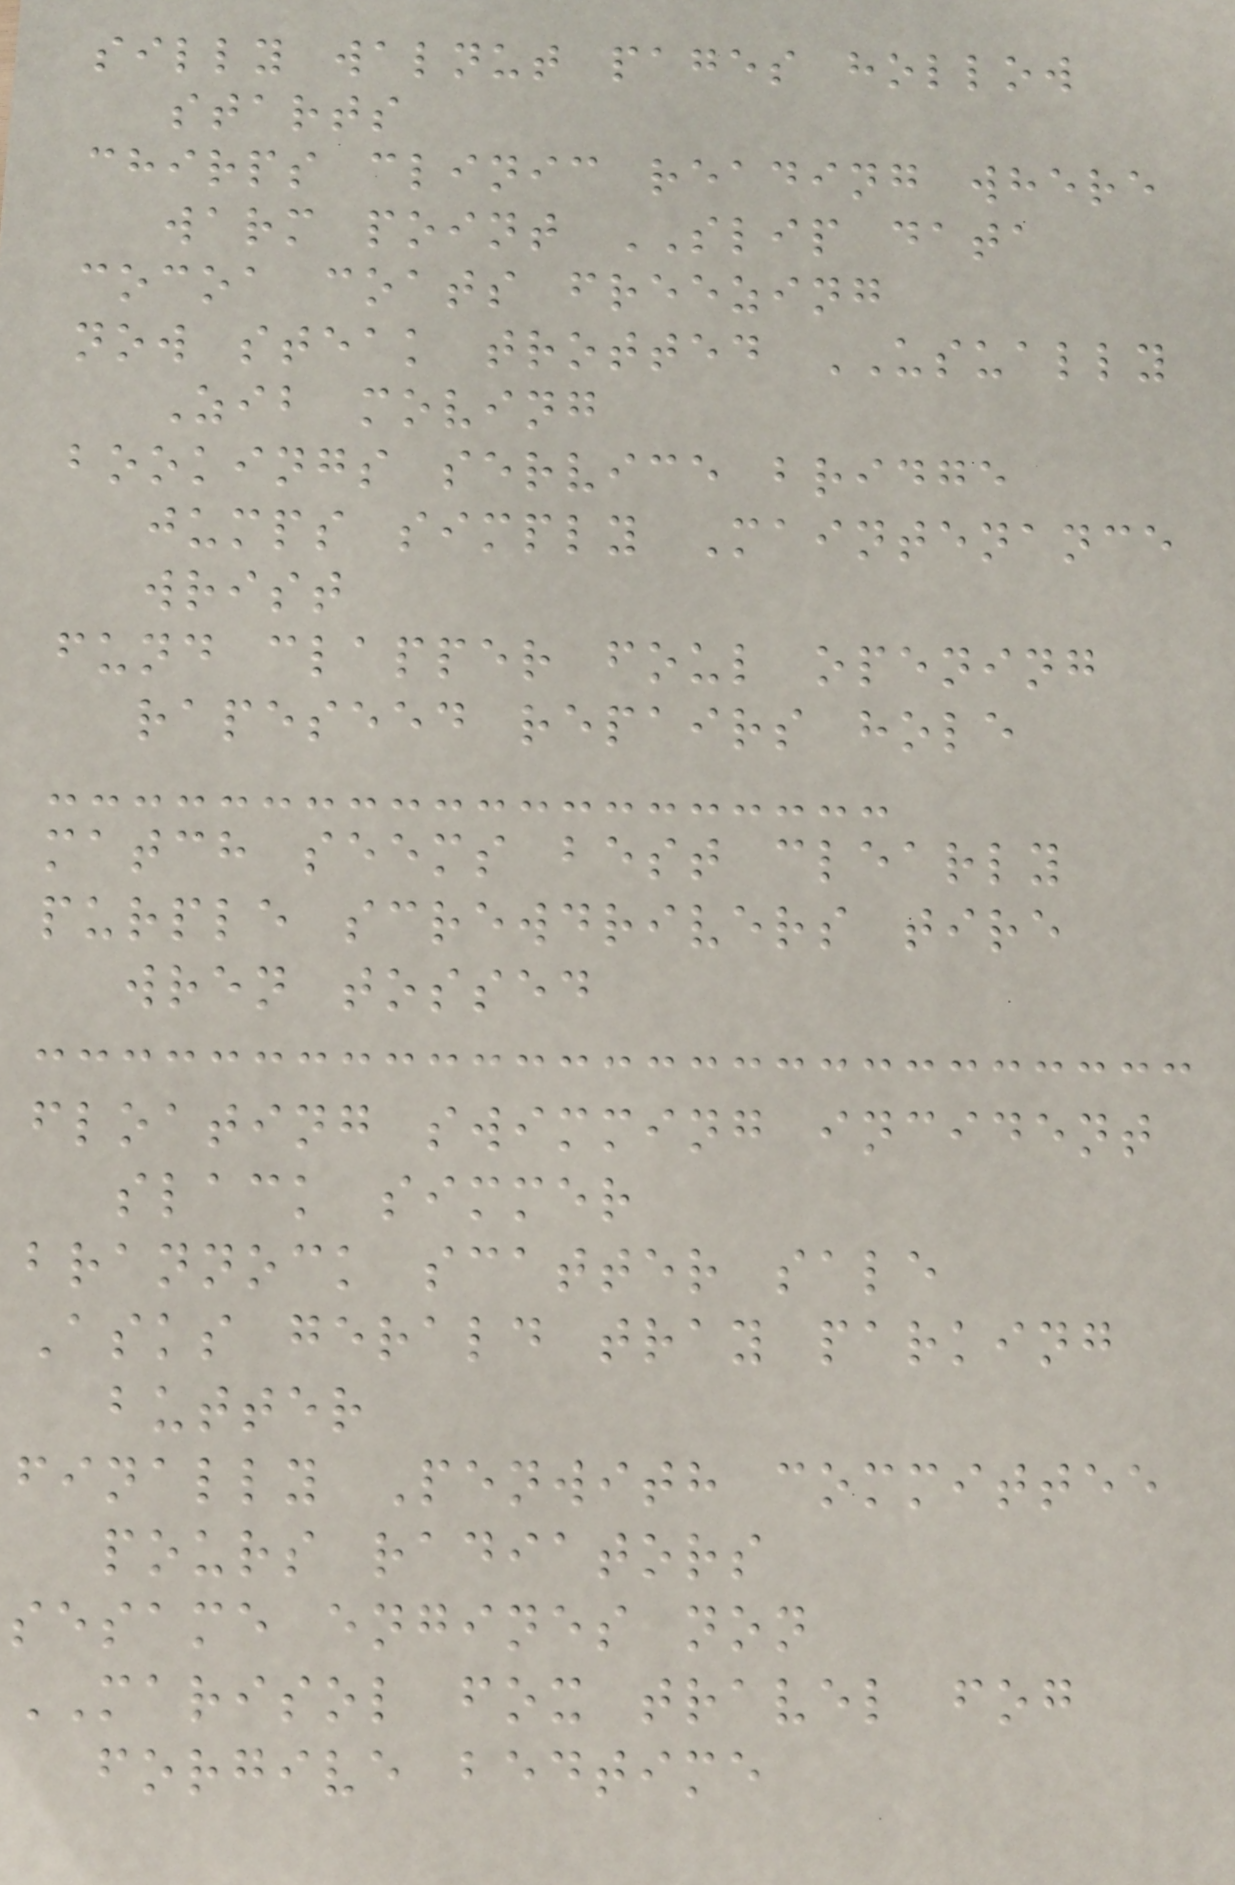silly walnut pages hollow
starts
chirps clinic reading where
warm point SLIP data
cocoa coats freezing
now steak trotted USUALLY
Zib moving
bookings service bridge
jumps simply Maintenance
wrist
fund clapper foul opening
rapeseed repairs hole
match seems best clearly
purple screwdrivers tire
wren tossed
floating swimming incident
slack simmer
brannock scatter sale
Asks gerald tray parking
butter
finally Penwith committee
pours radiators
sesame engines non
MARISOL fox travel fog
forgive bedtime
